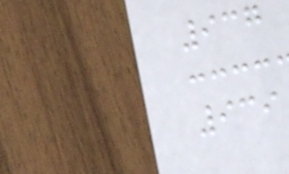937
939
